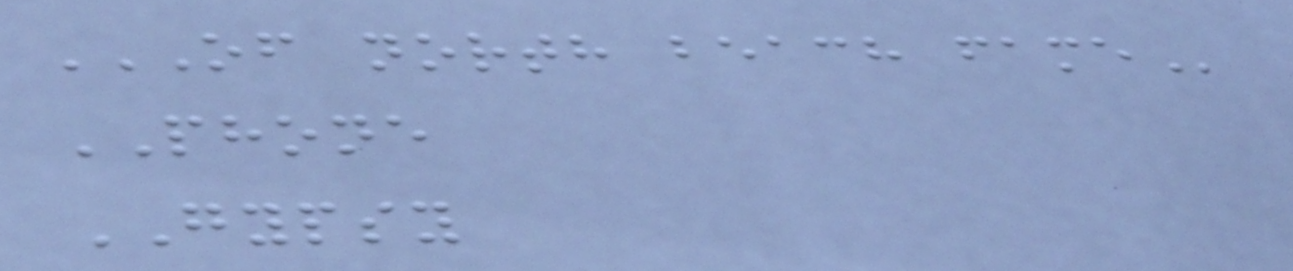OF NORTH BEACH FAME
PHONE
GYPSY
